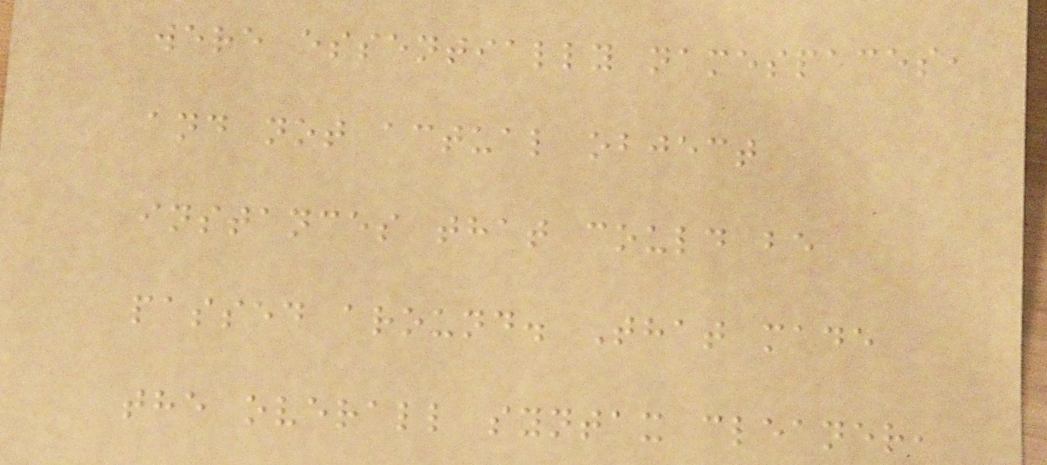were essentially namespaces,
and not actual object
instances that could be
passed around. That made
the overall syntax cleaner,
